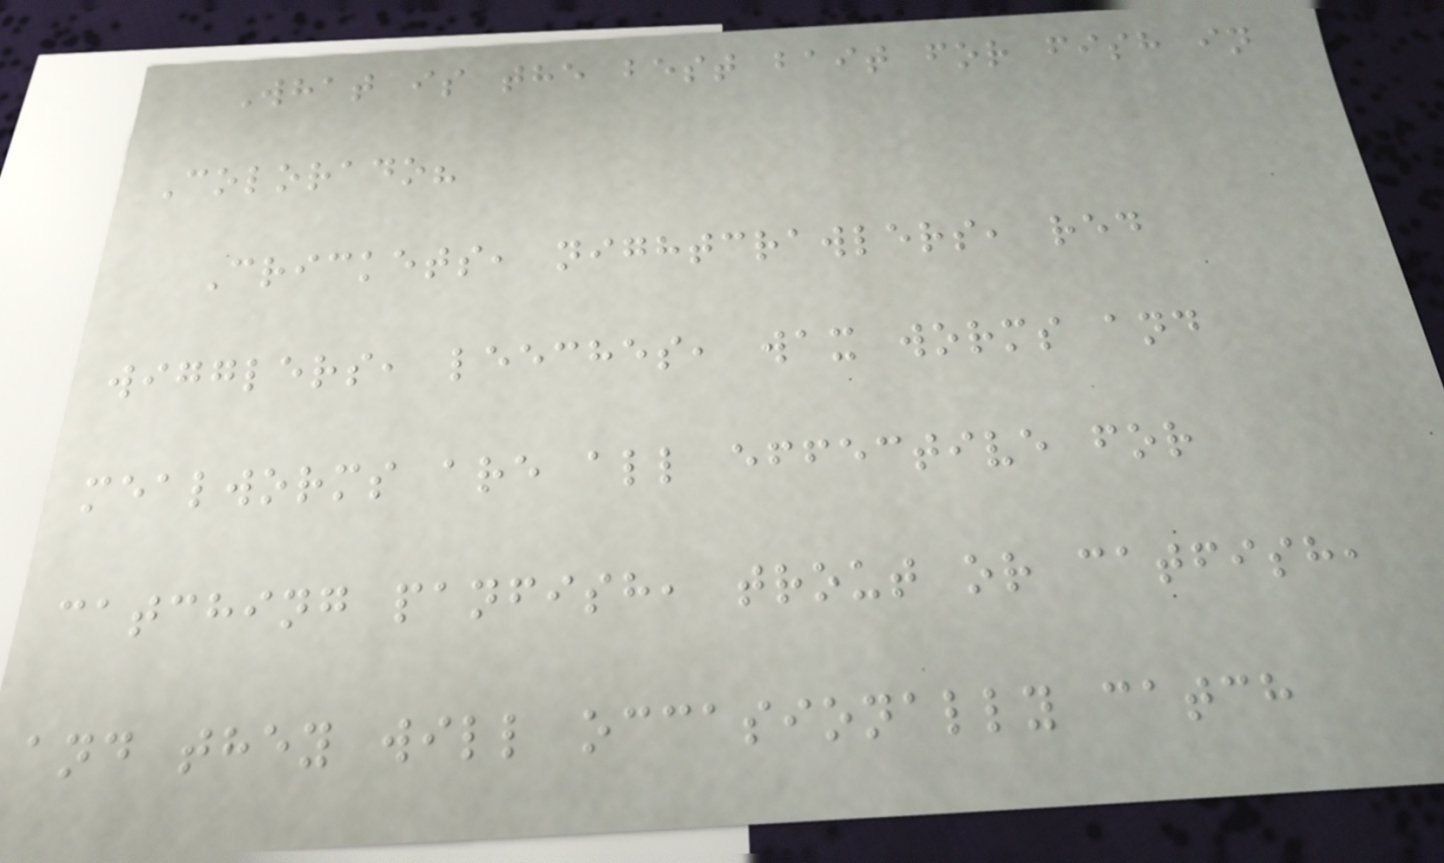What is the best bait for fish in
Colorado?
Crickets, nightcrawlers, red
wigglers, leeches, wax worms and
mealworms are all effective for
catching panfish, trout or catfish,
and they will occasionally catch
